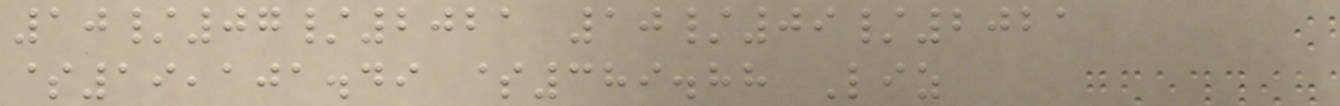10/07/2021 10/09/2021
$19,101.49 $389.88 Liz
